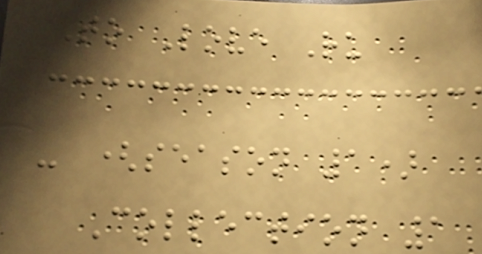To Love Ru
- (season 1)
Collection 1
